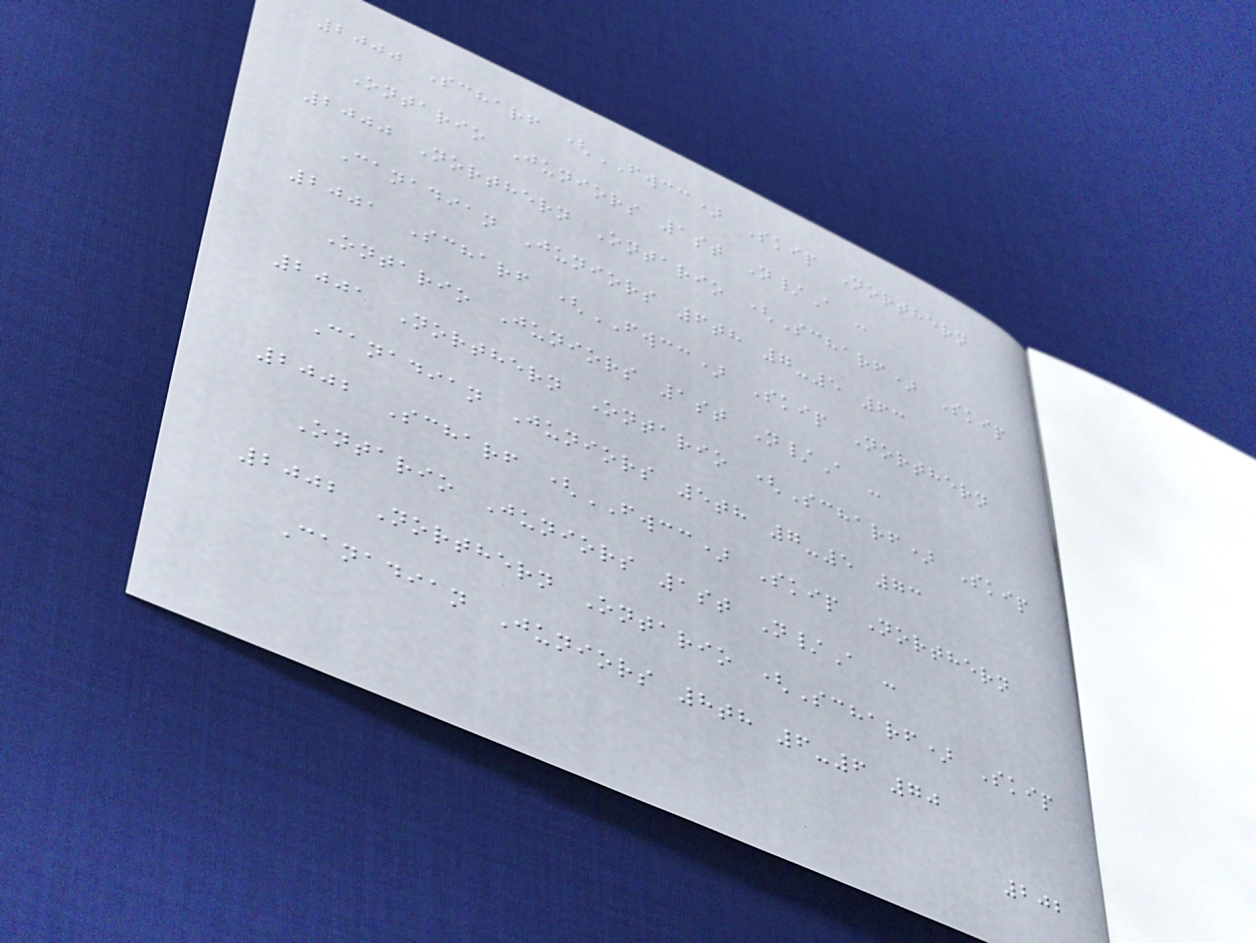2000 Scharf (FWCC) Skip Northern
Ontario Juniors 1st N/A -
2000 Northern Ontario (Scharf) Skip
Canadian Juniors 6th 7-5 63
2001 Scharf (FWCC) Skip Northern
Ontario Juniors 1st N/A -
2001 Northern Ontario (Scharf) Skip
Canadian Juniors 5th 7-5 73
2002 Scharf (FWCC) Skip Northern
Ontario Juniors 1st N/A -
2002 Northern Ontario (Scharf) Skip
Canadian Juniors 8th 6-6 70
202
